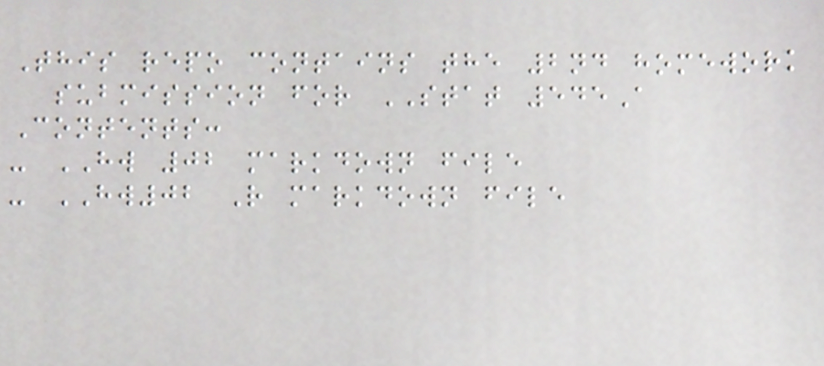This repo contains the 2nd homework
submission for STAT 545A
Contents:
- HW 02 markdown file
- HW02 R markdown file
